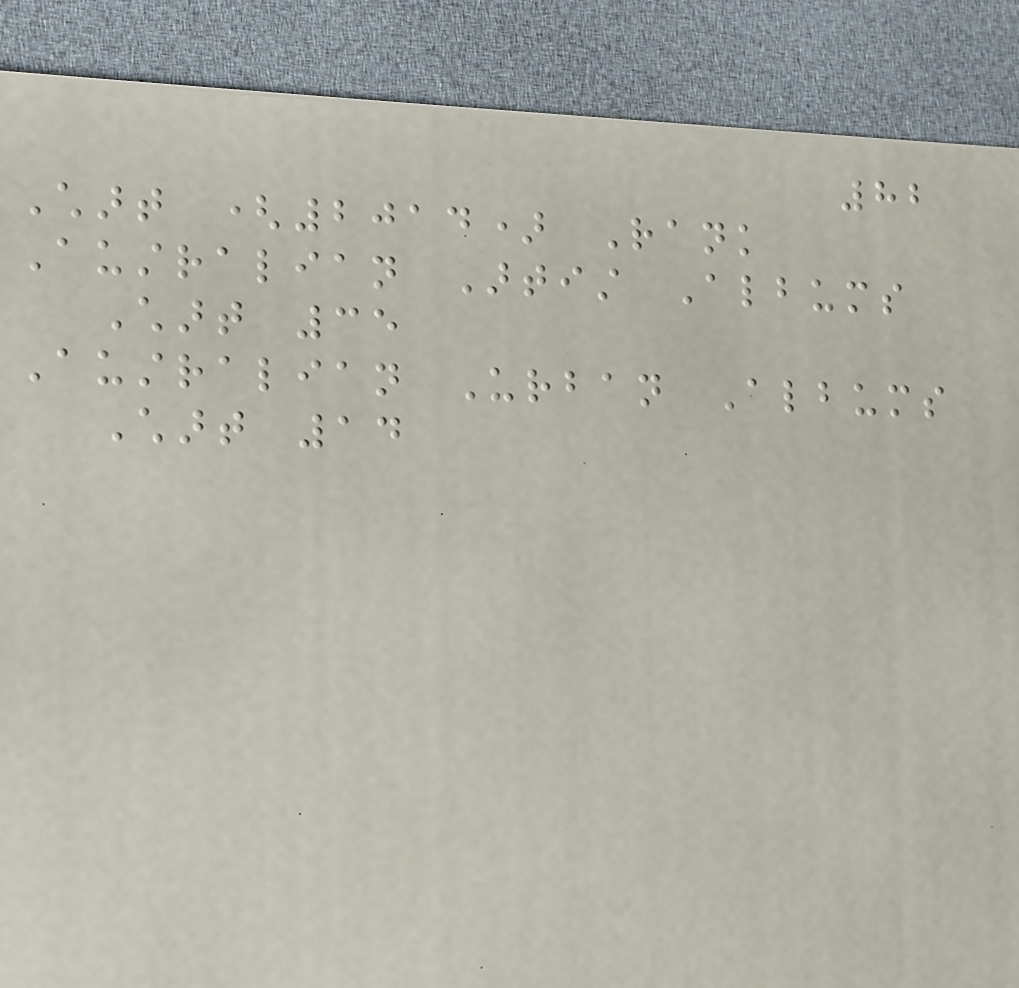82
Chart (2014) Rank
Australian Artist Albums
Chart 35
Australian Urban Albums
Chart 14
